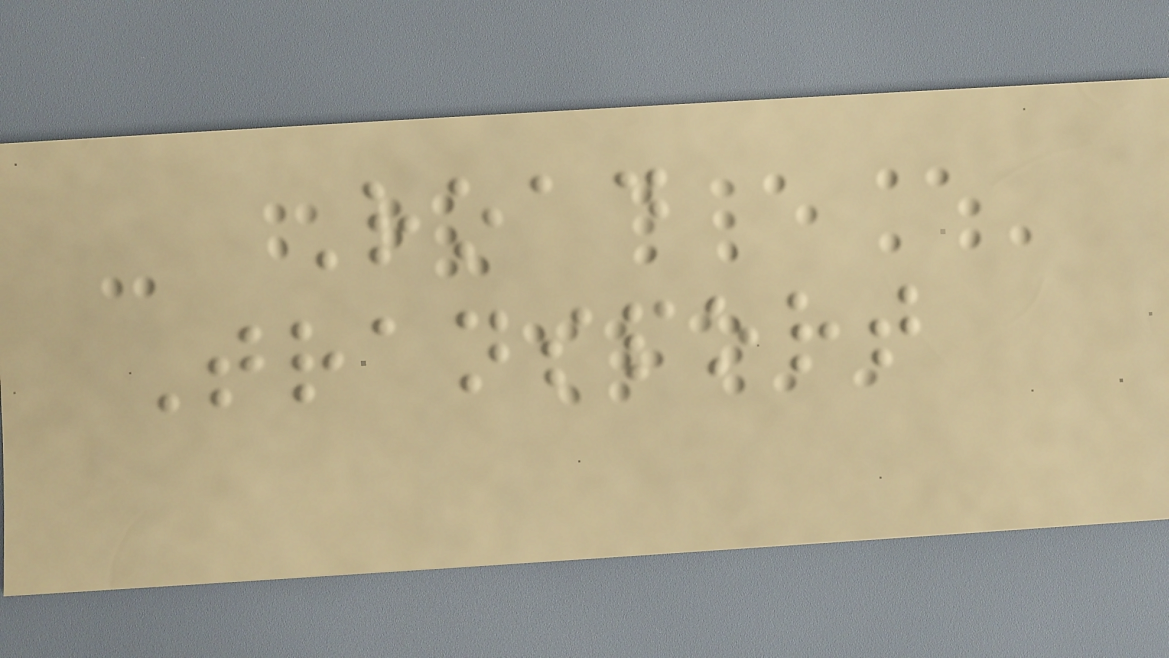Road
Transport
